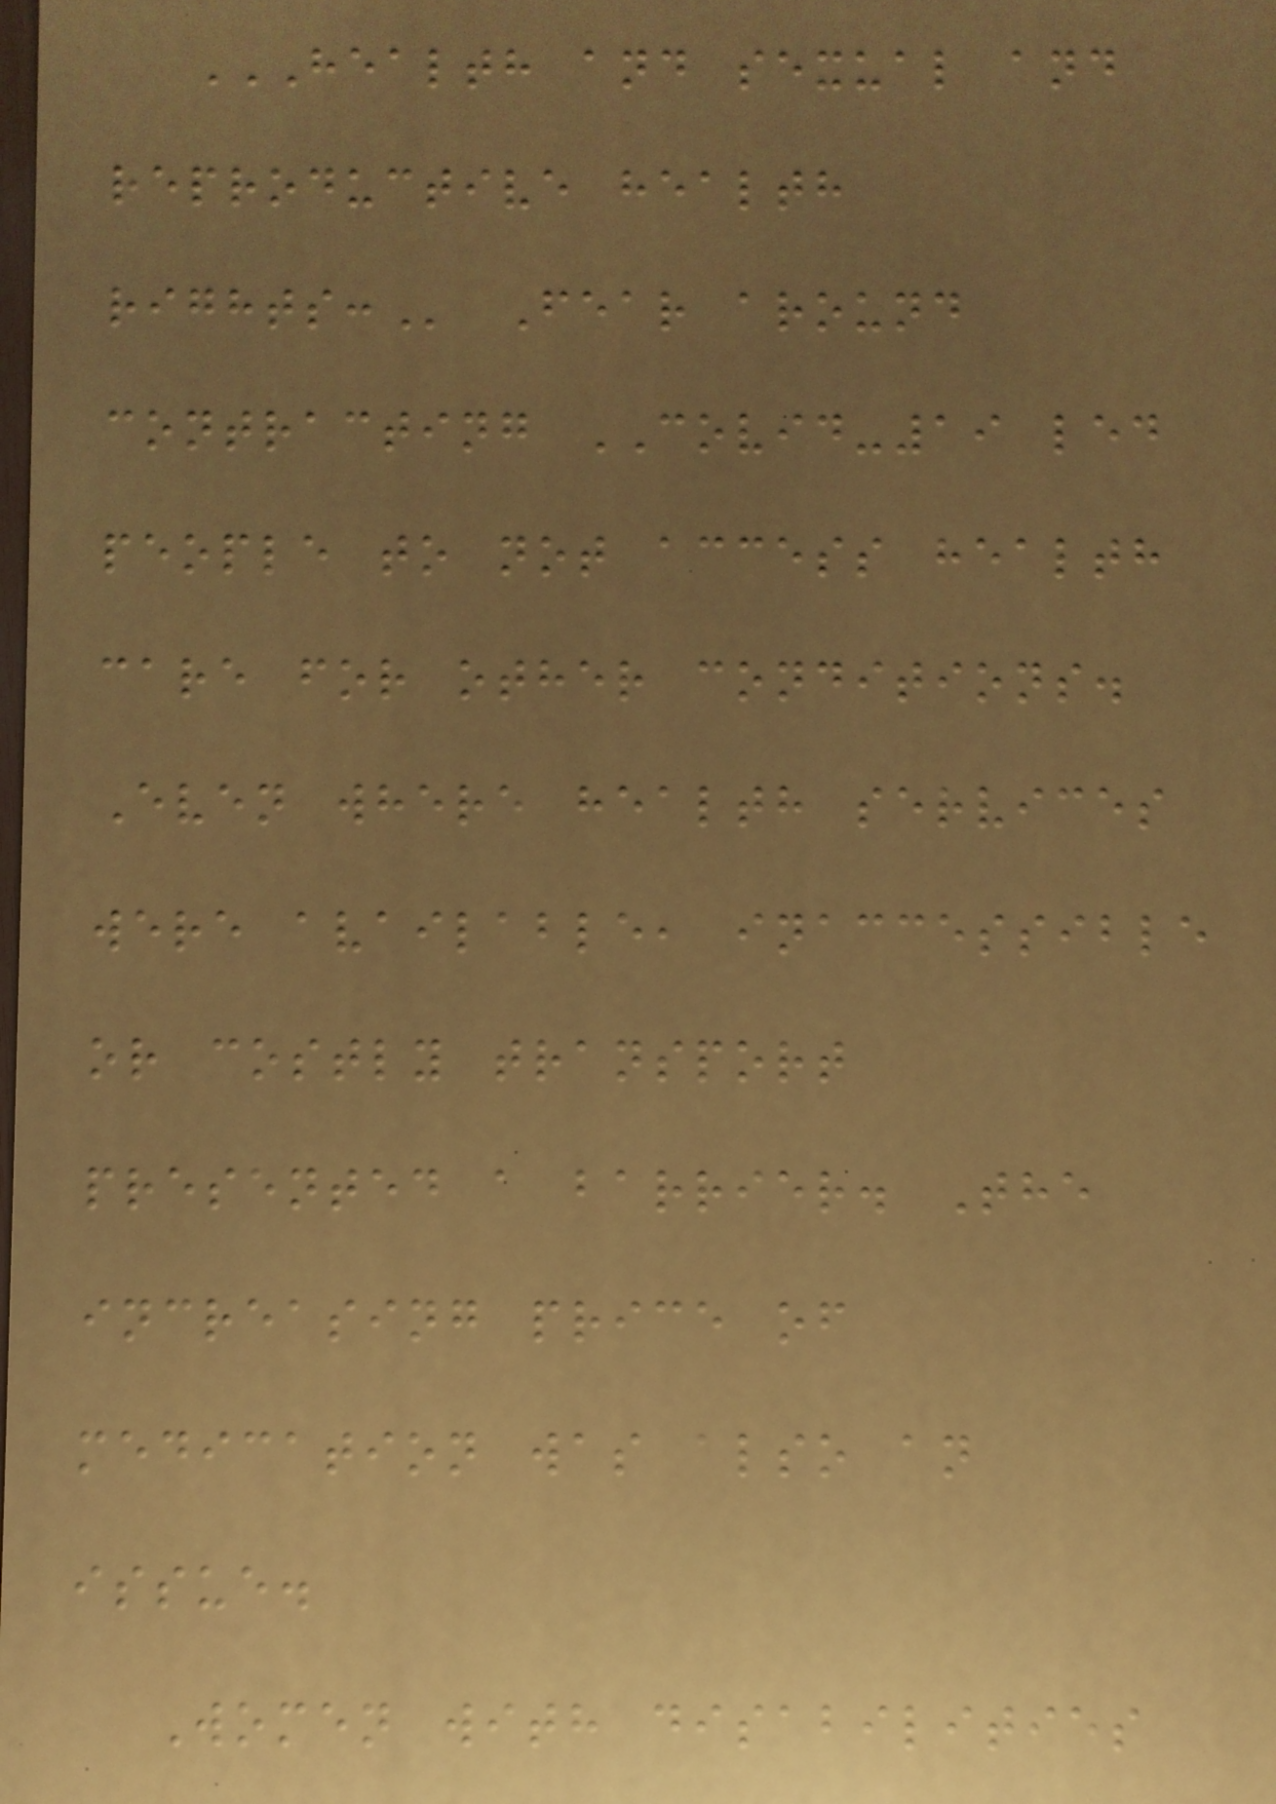HEALTH AND SEXUAL AND
REPRODUCTIVE HEALTH
RIGHTS: Fear around
contracting COVID-19 led
people to not access health
care for other conditions.
Even where health services
were available, inaccessible
or costly transport
presented a barrier. The
increasing price of
medication was also an
issue.
Women with disabilities
